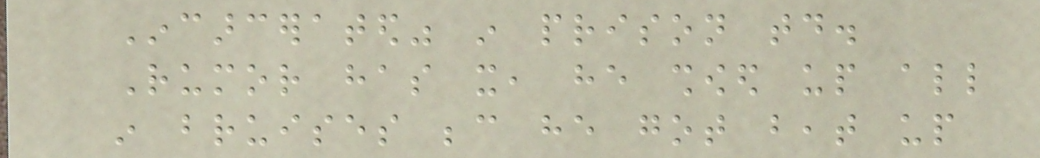Incarcerated" in prison today.
Rumor has it, he showed up all
in bruises because he got beat up
